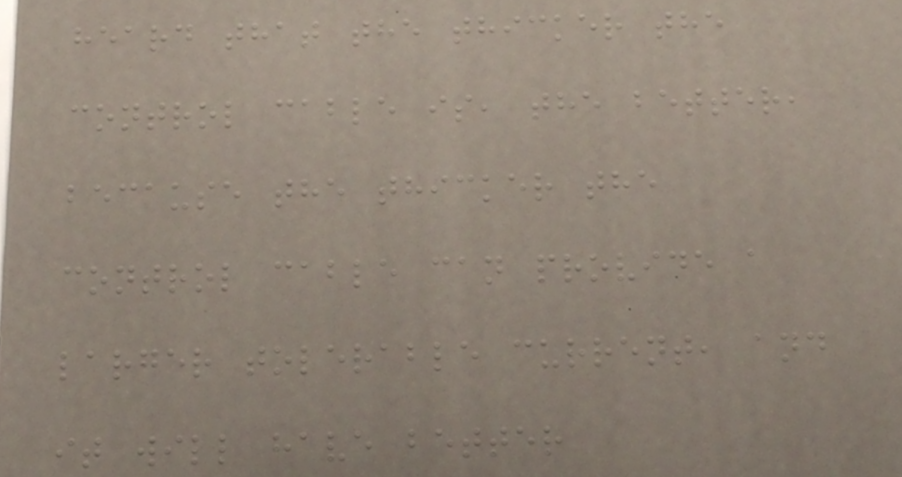heard that the thicker the
control cable is, the better,
because the thicker the
control cable can provide a
larger tolerable current, and
it will have better
